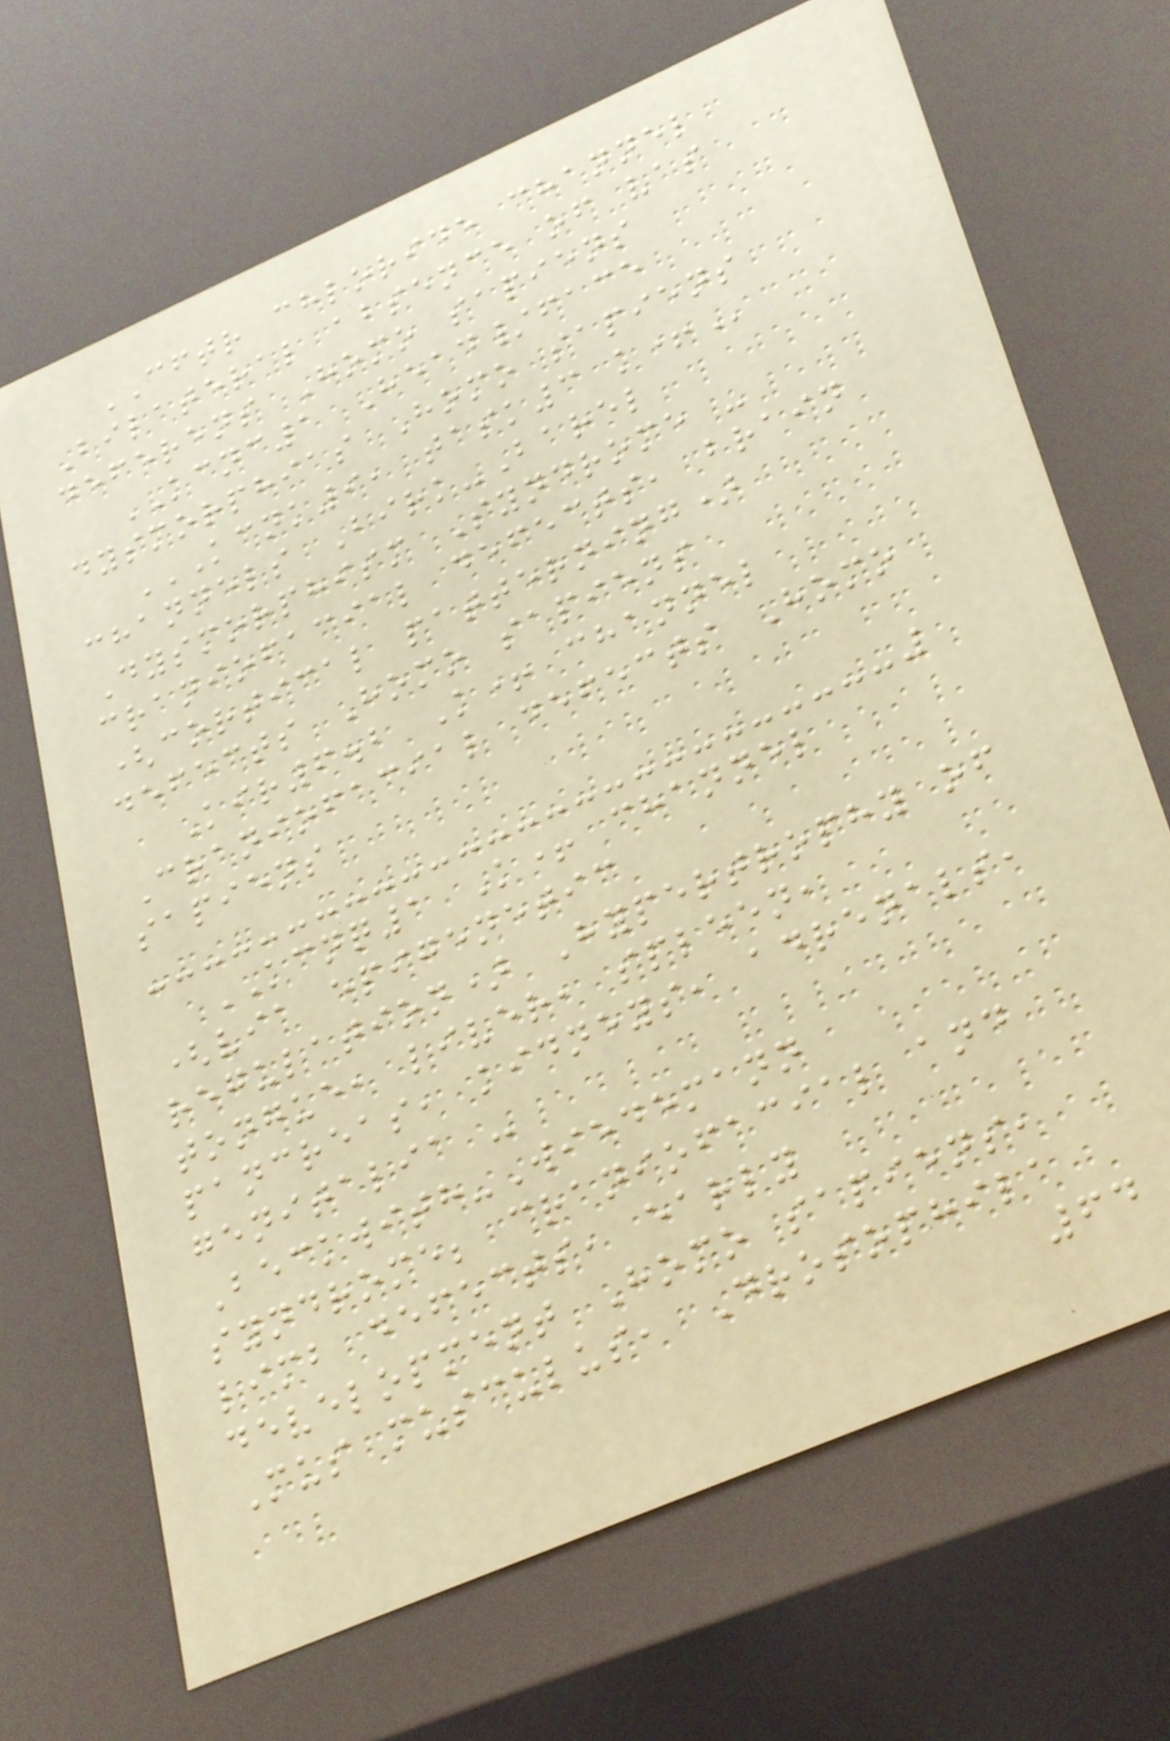CFTR chloride channel
Bilateral absence of vas
deferens Homo sapiens
KCNC1 Head/face
dysmorphias Homo sapiens
KCNK9, TASK3 K+
channels Birk-Barel
Dysmorphism Syndrome -
craniofacial defects, brain
(cortical patterning)
defects Homo sapiens
Kir6.2 K+ channel
Craniofacial defects Homo
sapiens
KCNQ1 K+ channel
(via epigenetic
regulation) Hypertrophy of
tongue, liver, spleen,
pancreas, kidneys, adrenals,
genitalia -
Beckwith-Wiedemann
syndrome; craniofacial and
limb defects, early
development Homo sapiens,
Mus musculus, Drosophila
64
